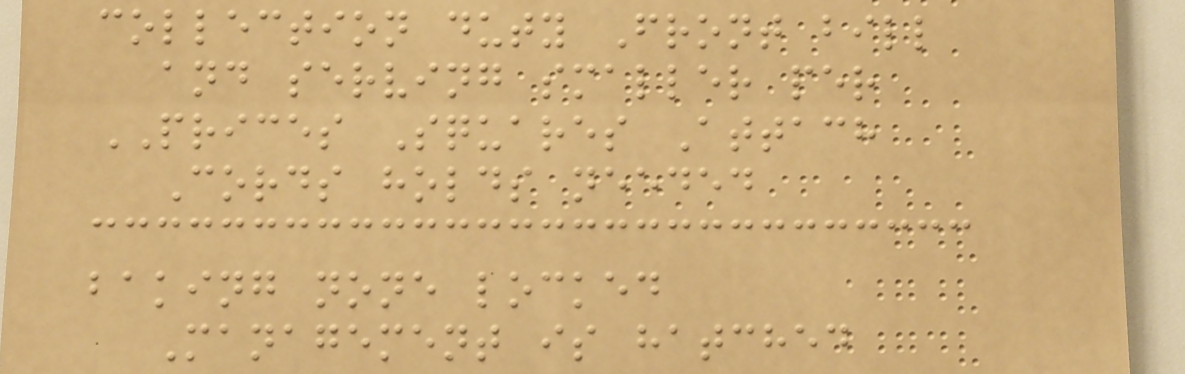collection duty Front bill
and serving smaller per
PRICES Squares Attach
Cords holds needed
baking none locked
Management is hatched
